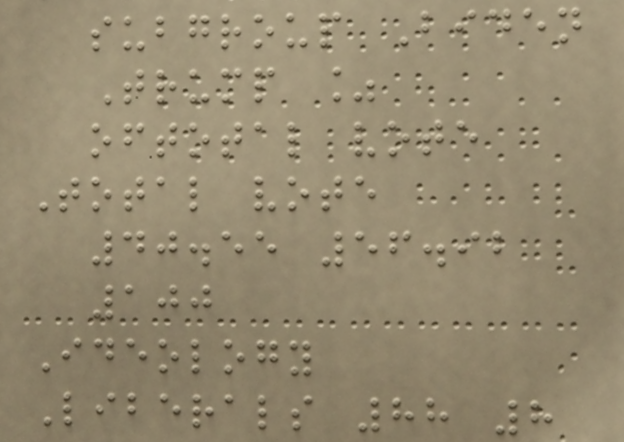subgroup Biden
Trump %
oftotal vote
Total vote
40.55 56.92
100
Ideology
Liberals 88 8
